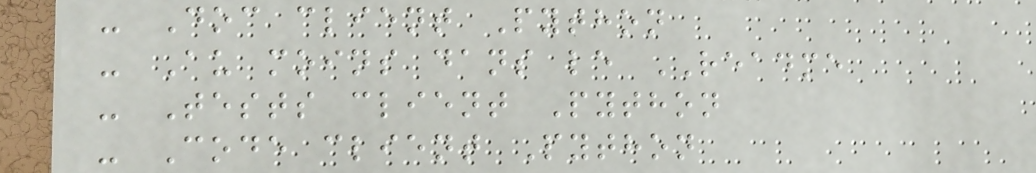- Doc client Python
- Au moins dans le README
- Tests client Python
- Code client Python
